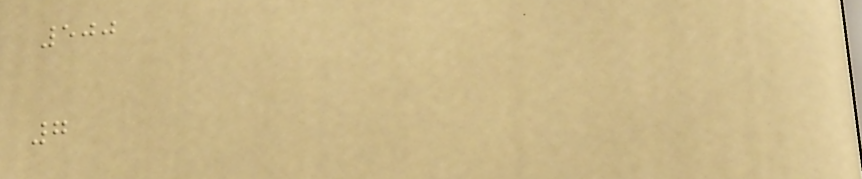500
7
